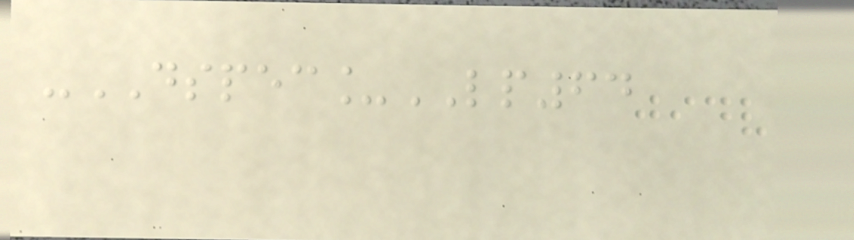-DSPEC_LP64
